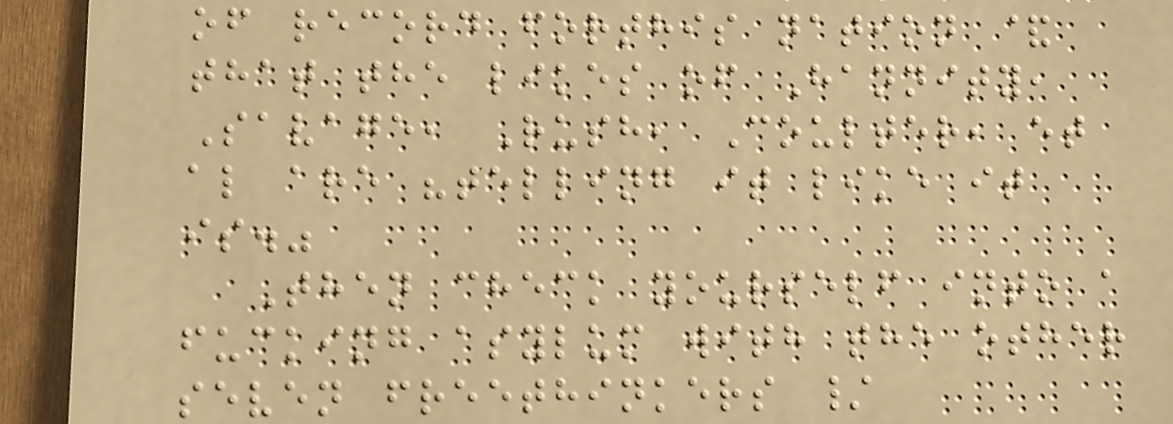of record forthis nation &
that the likes of Hannity,
Savage, Rush, Coulter, et
al are "telling it like it
is."
Then check yourself into a
fucking asylum with the other
seven freethinkers /
